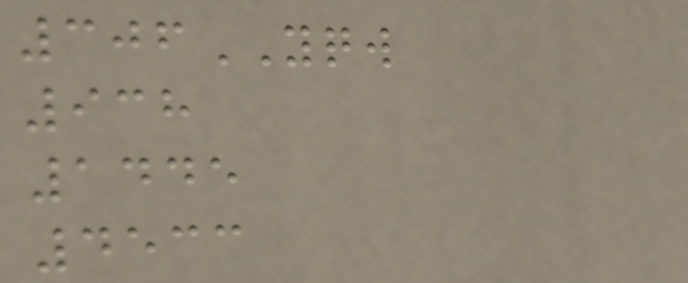306YQW
938
1445
4533
